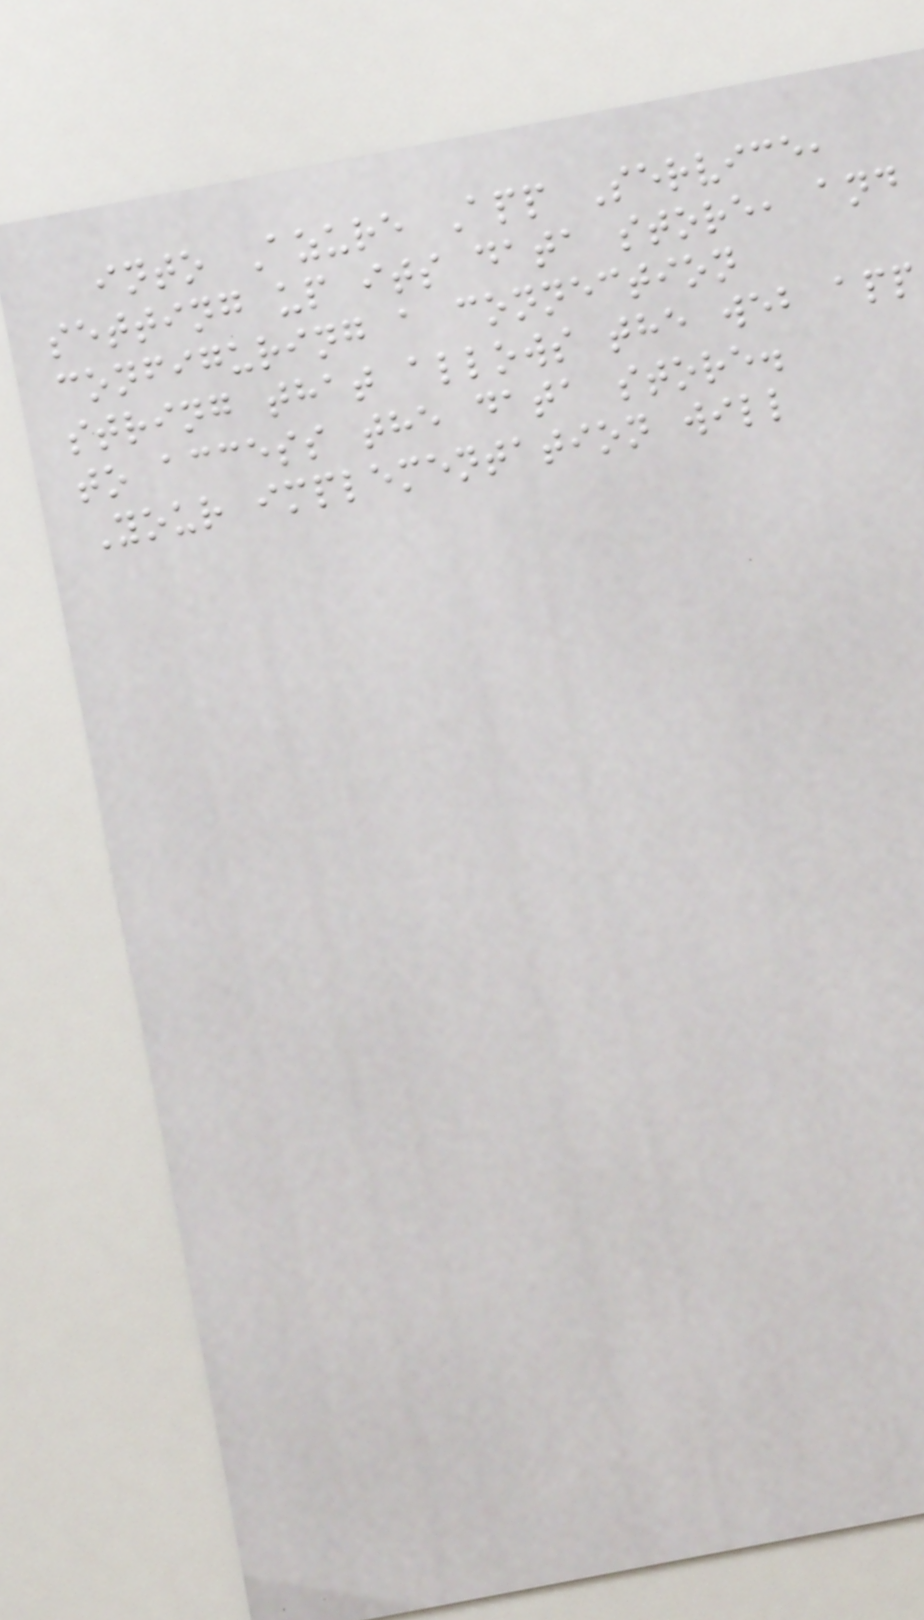into Azure App Service,
setting up its data store, and
configuring a connection
string that allows the web app
to access the data store.
Your implementation will
